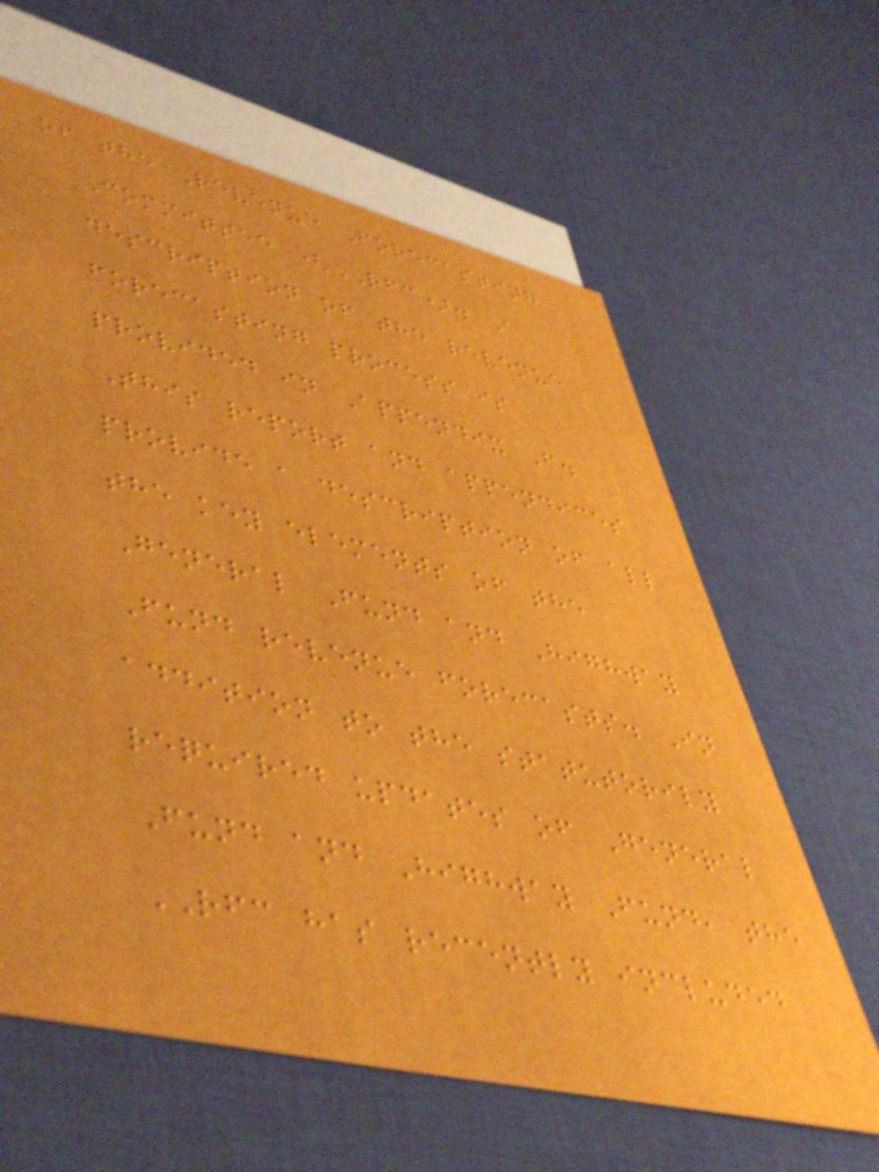of the Revenue Forecasting
Committee (RFC). A
description of the revenue
forecasting process is
provided in Appendix F.
This report and appendices
provide a description of all
the key elements of the
General Fund and Highway
Fund revenue forecasts. In
addition to the statutorily
required updates of General
Fund and Highway Fund, the
RFC has recently included
